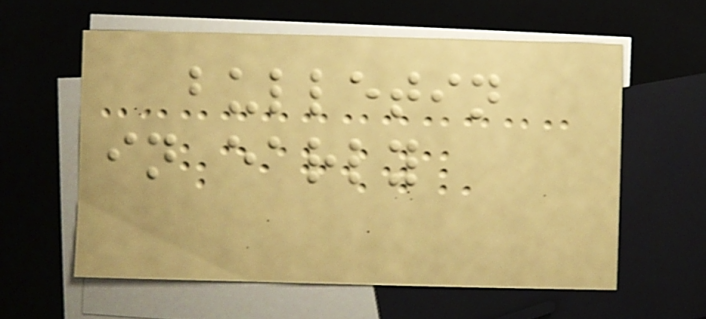bulletin
in early
